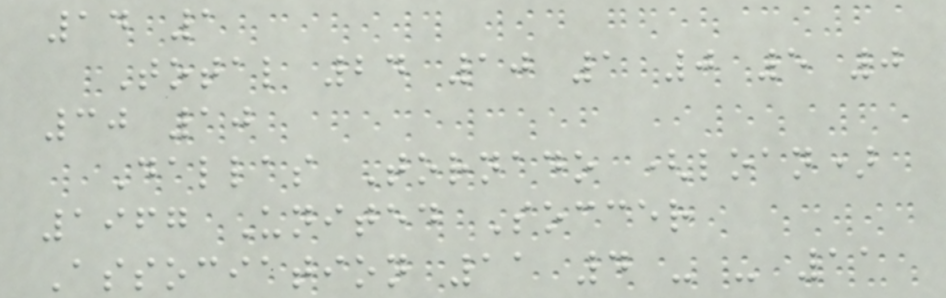14 1
Total 24 10 1 0 5 0
30 10
Dallas Tornado (loan)
1967 United Soccer
Association 11 4 - - 11
